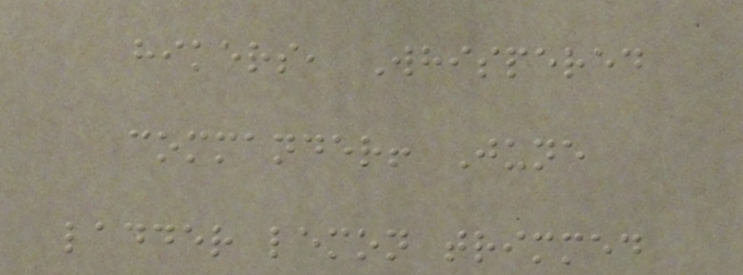hikers, Whispered
commander! June
ladder lemon trimmed
